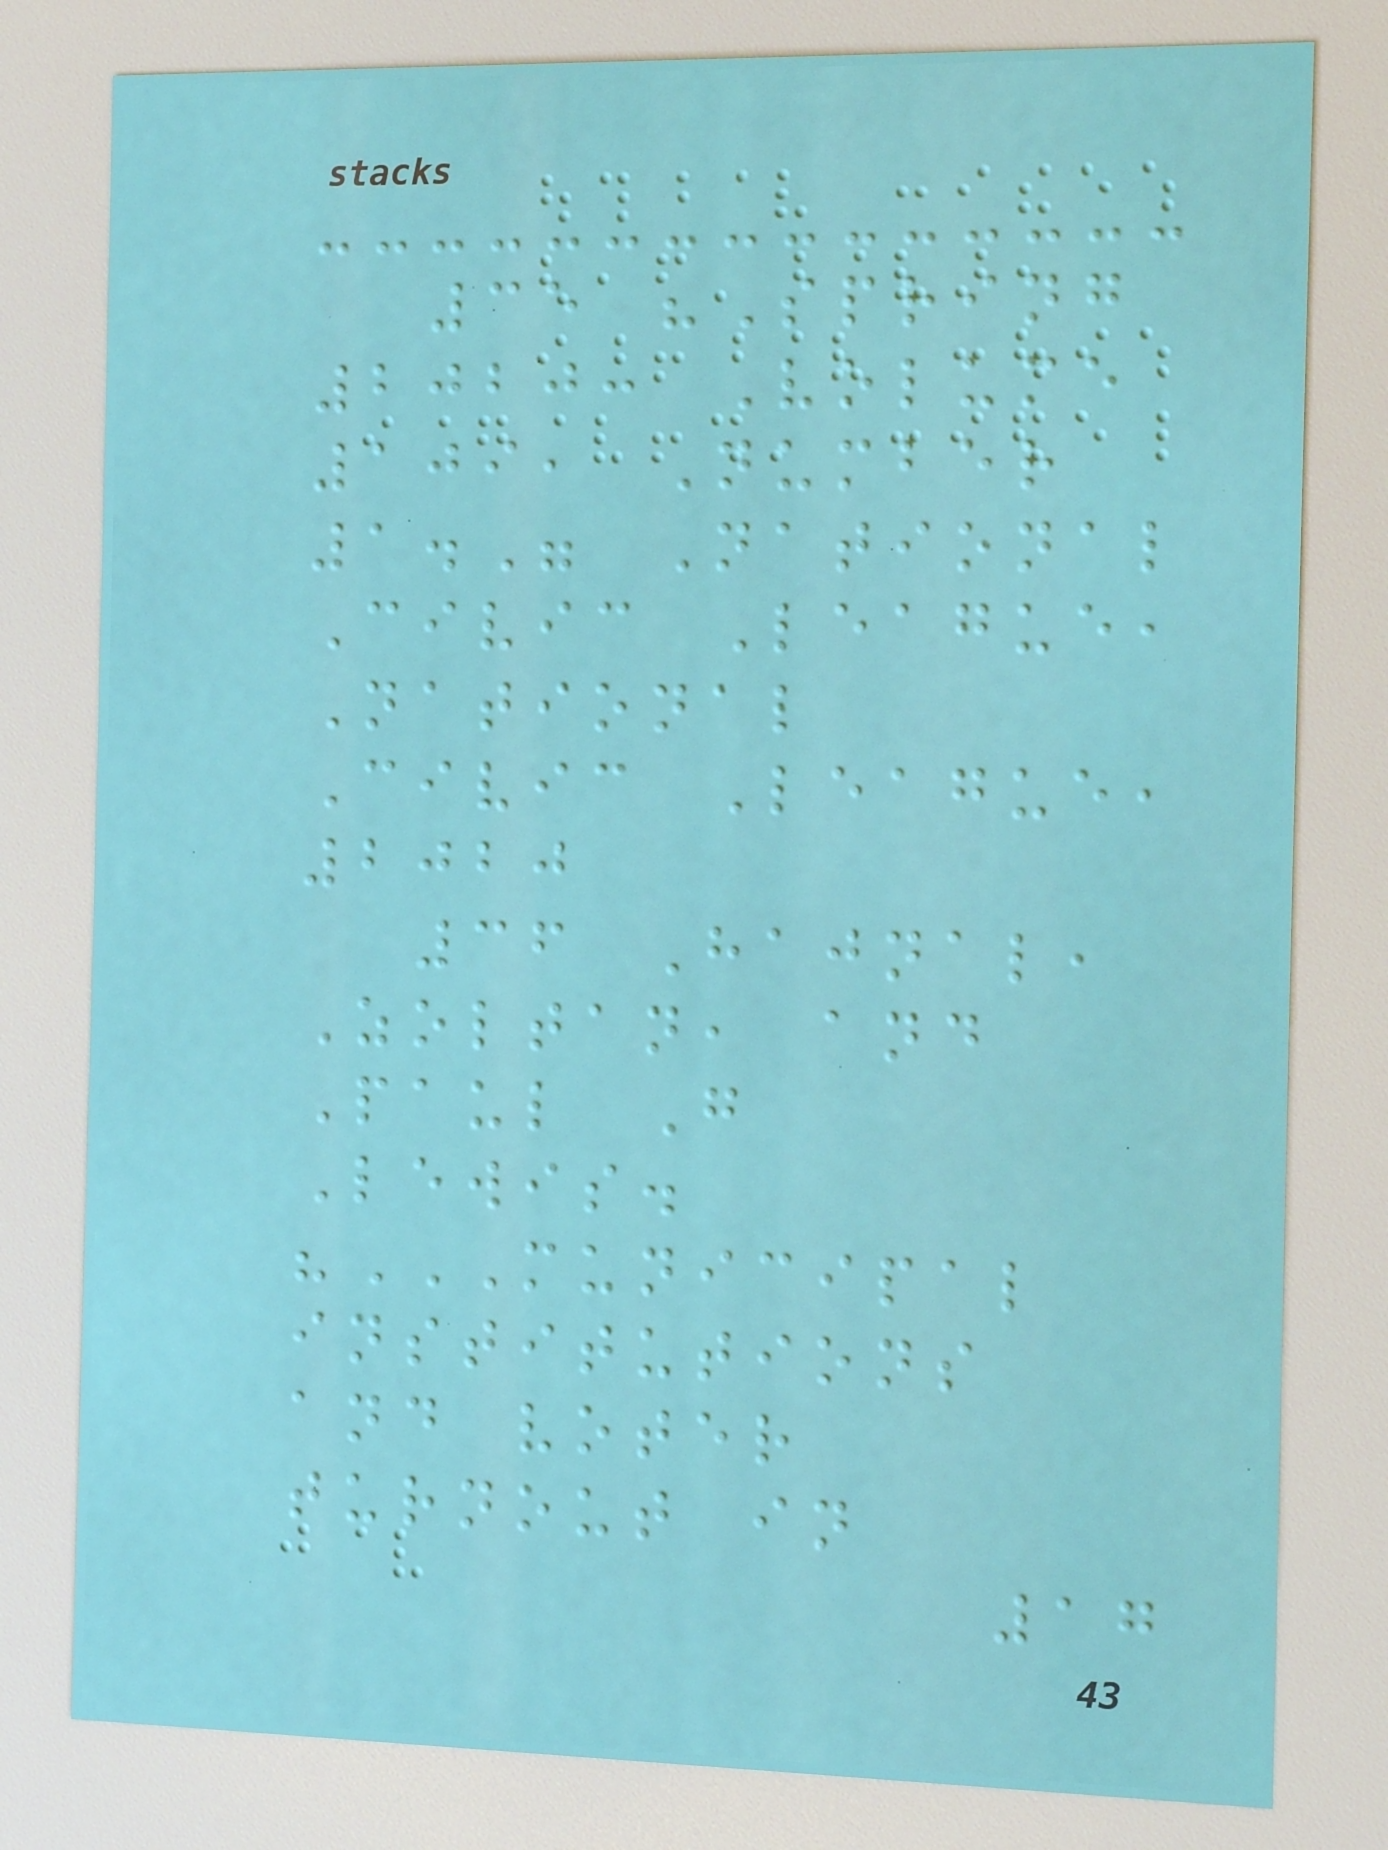35 "Spring
2020: Volume
109, Number
1." National
Civic League,
National
Civic League,
2020
36 Hajnal,
Zoltan, and
Paul G
Lewis.
"MUNICIPAL
INSTITUTIONS
AND VOTER
TURNOUT IN
17
